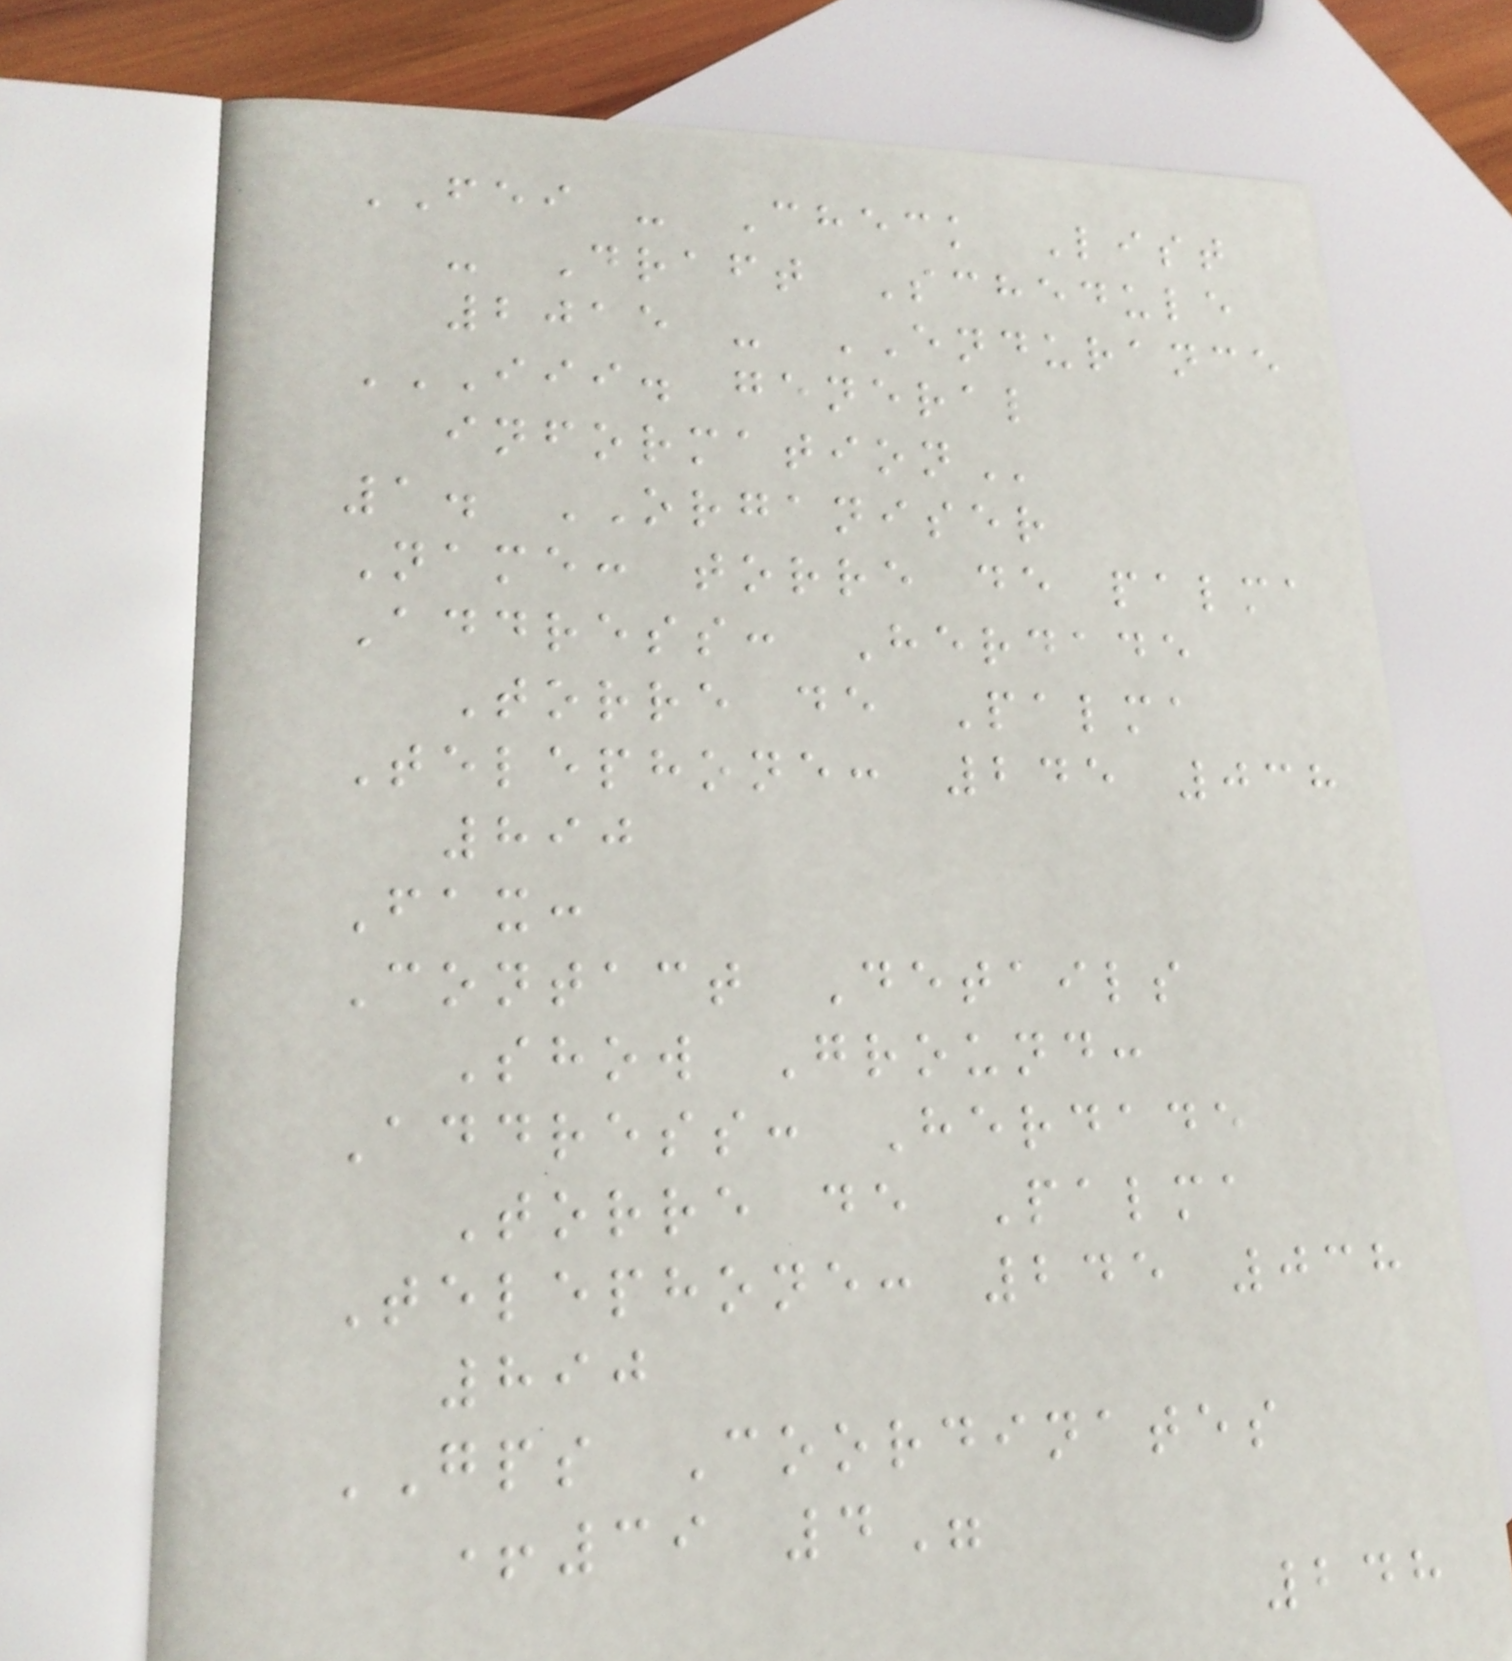FEI - Check List
- Draft Schedule
2015 - ENDURANCE
III. GENERAL
INFORMATION
1. ORGANISER
Name: torre de palma
Address: Herdade
Torre de Palma
Telephone: 245 038
890
Fax:
Contact Details
Show Ground:
Address: Herdade
Torre de Palma
Telephone: 245 038
890
GPS Coordinates
+39 4"
248
